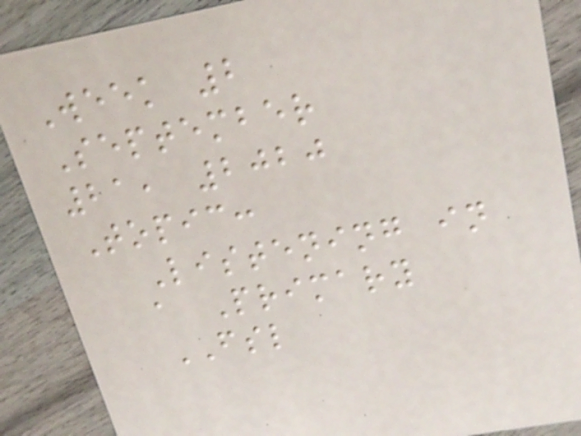Week 2
September
21, 2020
Topic:
Listening in
a Primary
FSL
